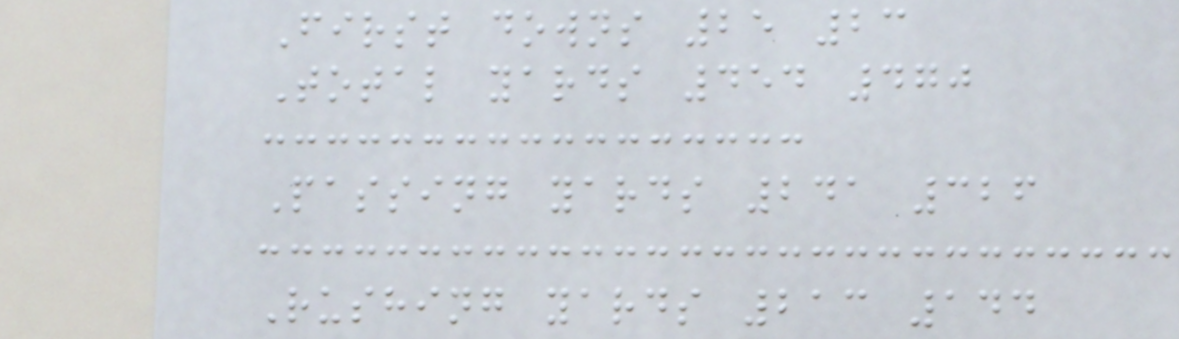First downs 25 23
Total yards 454 470
Passing yards 241 326
Rushing yards 213 144
